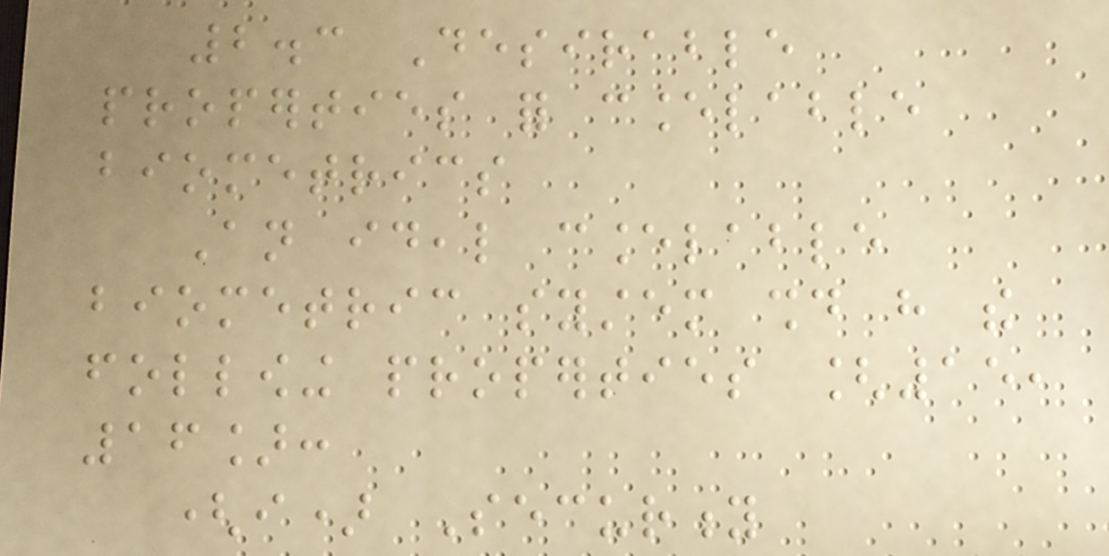2.3 Desirable
properties for cancelable
biometrics
An ideal cancelable
biometric system should have the
following properties [15,
16]:
(i) Security
